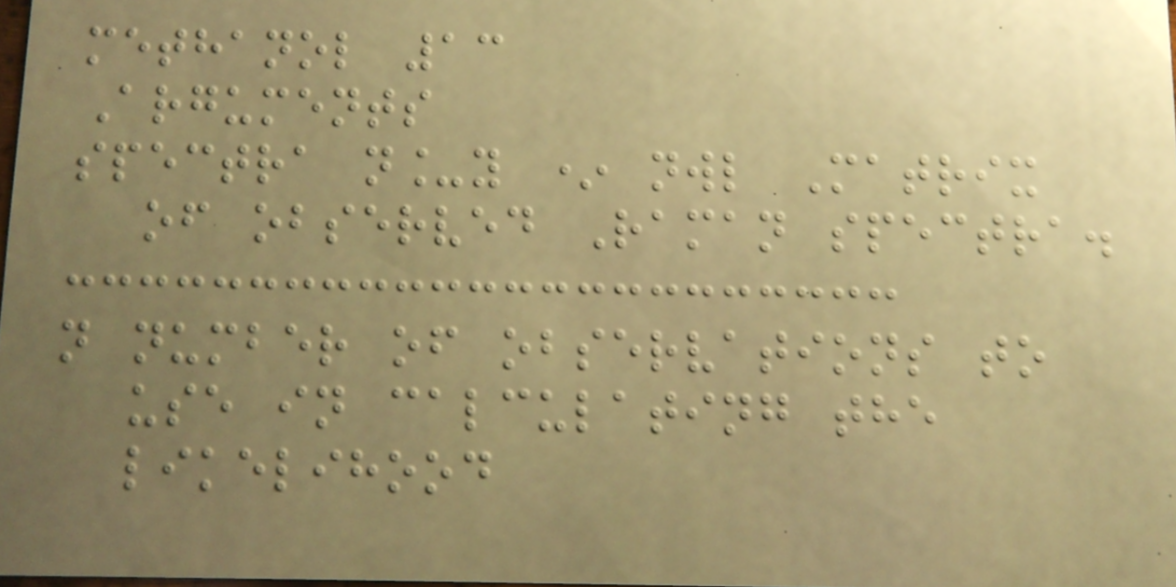methanol 13
Arguments
spectra n_y * nwl Matrix
of observed Raman spectra.
n number of observations to
use in calculating the
likelihood
